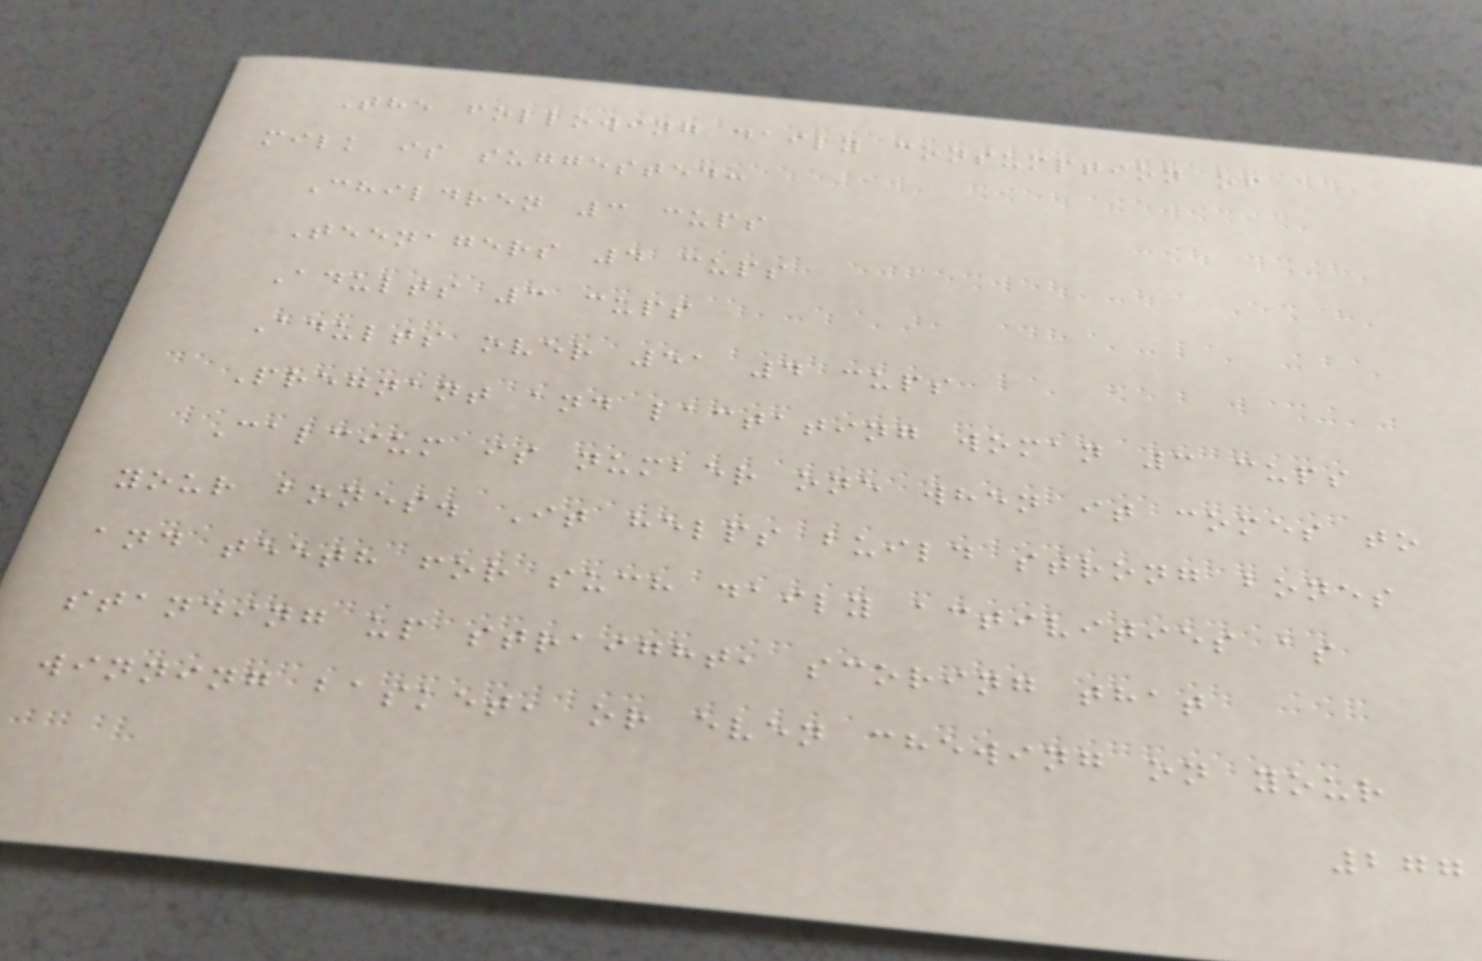The following daily consumption of
milk is suggested:
Children 3 cups
Teenagers 4 cups
Adults 3 cups
Adults over 51 4 cups
Pregnant and lactating woman 3 cups
Calcium is number one when it comes to
your bones. It helps build strong bones
and teeth for such daily activities as
standing up straight, scoring that
winning basket, or even chewing on your
277
